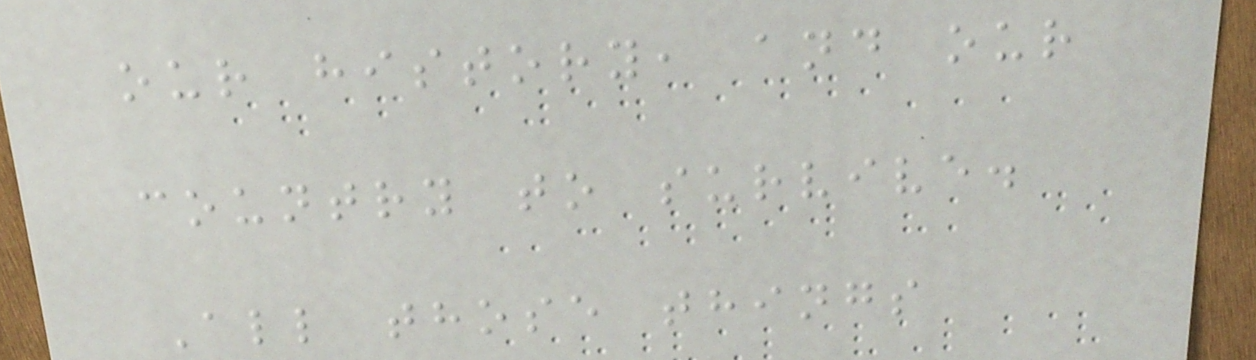our history, and our
country to survive.
All those things
